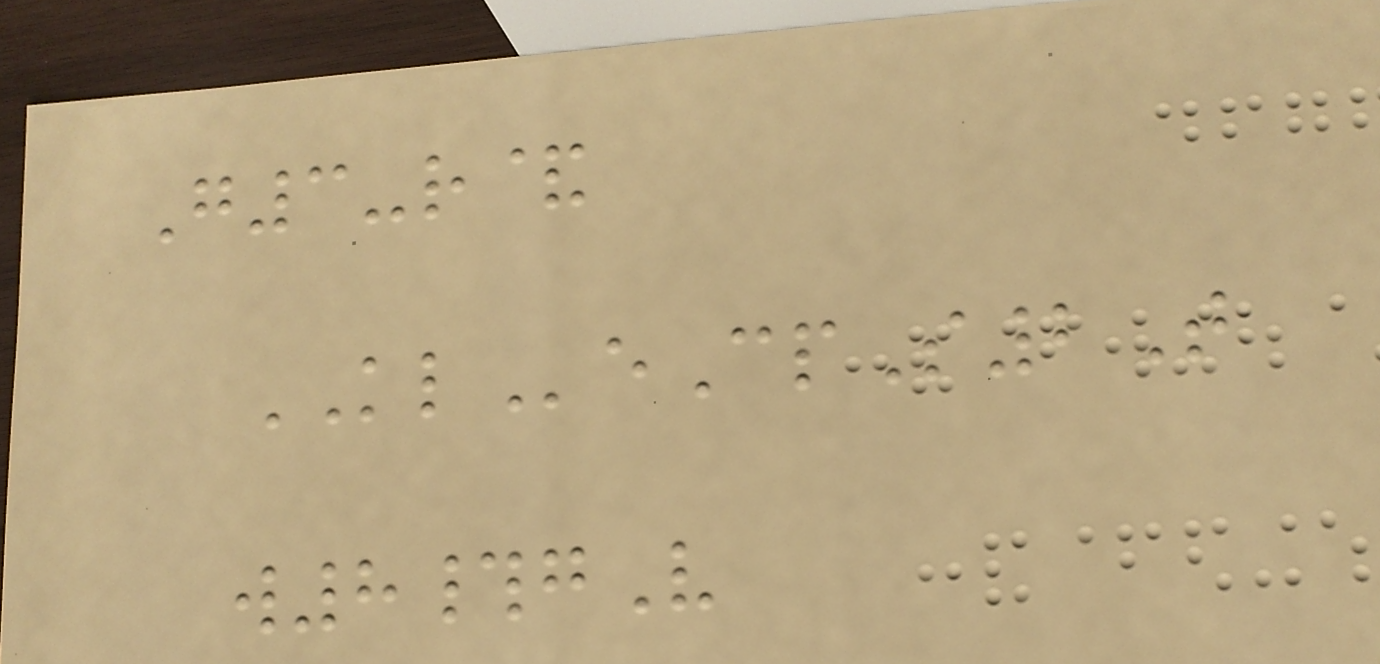G3-r&
KLeCpS2T
w8#gV
